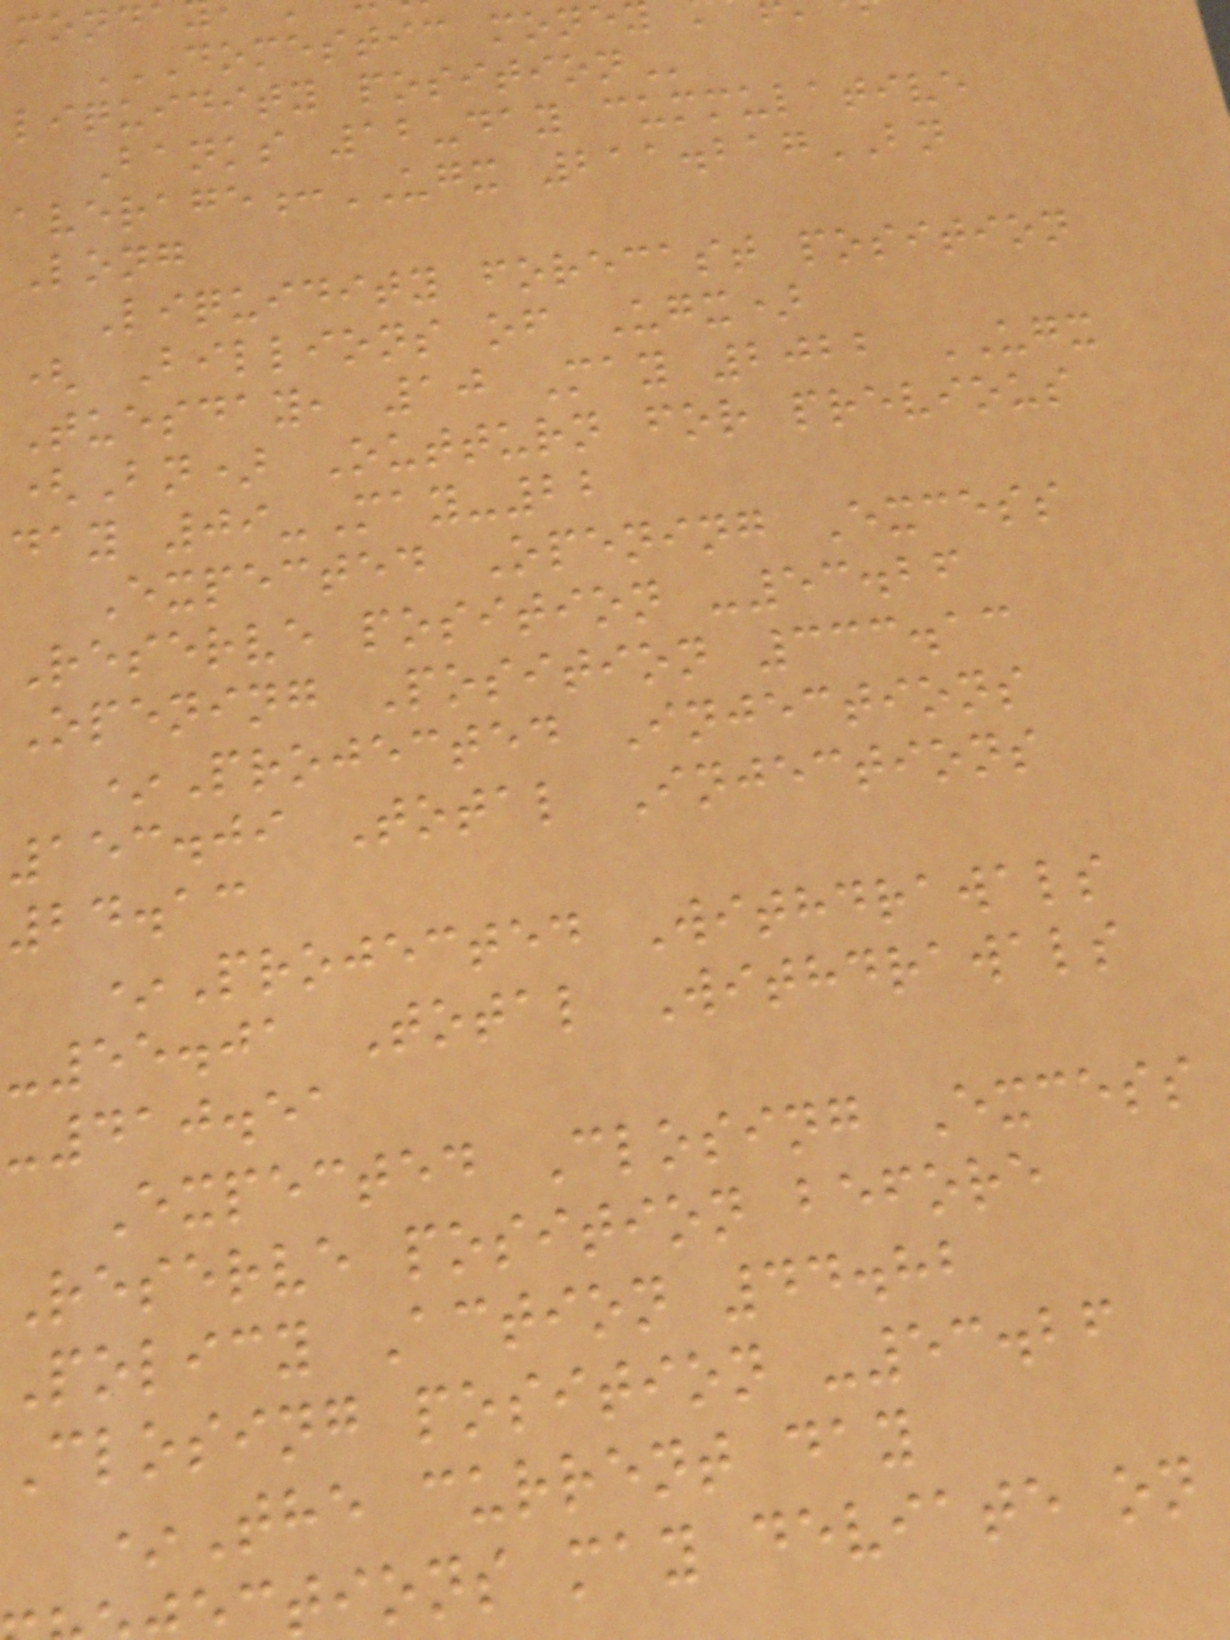liquidity
Banks 12-day cummulative
average:UGX 211.217BN
Long
Liquidity forecast position
( Billions of Ugx)
Tuesday, 10 May 2022 UGX
(Bn) Outturn for previous
day 09-May-22
Expected Opening Excess
Reserve position -53.26
Opening Position 333.13
*Projected Injections
153.09 Total Injections
24.13
*Projected Withdrawals
-55.01 Total Withdrawals
-410.51
Expected Closing Excess
Reserve position before
Policy Action 44.82
Closing position -53.26
*The current day
tions may deviate on
